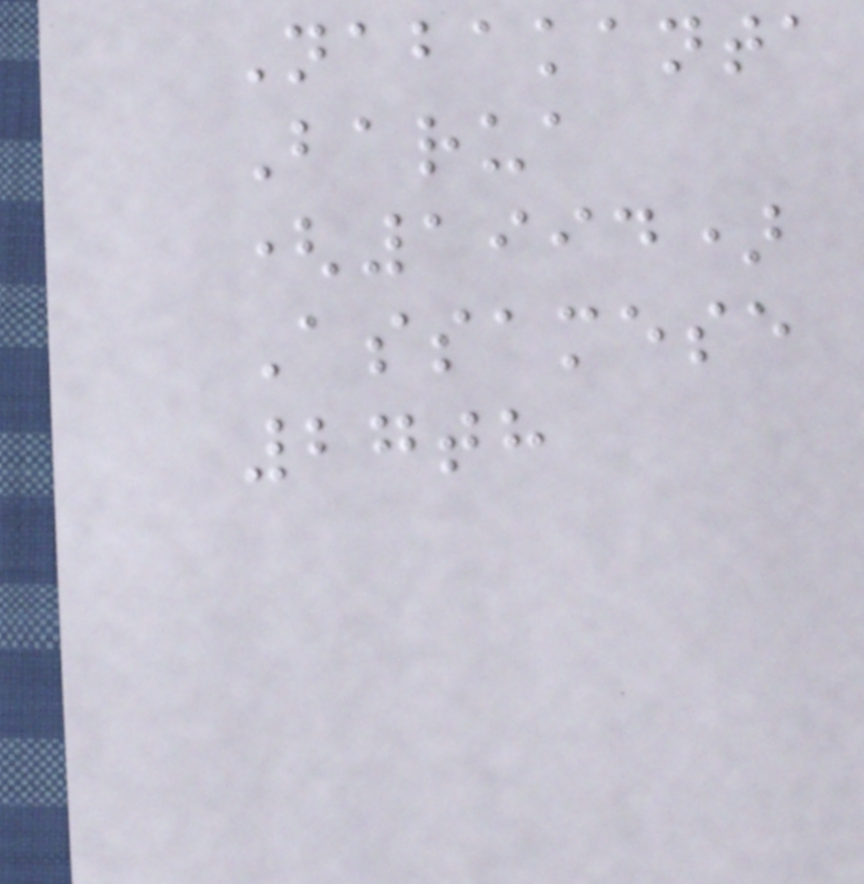Nabakanta
Barua
(1994)
Assamese
27th
